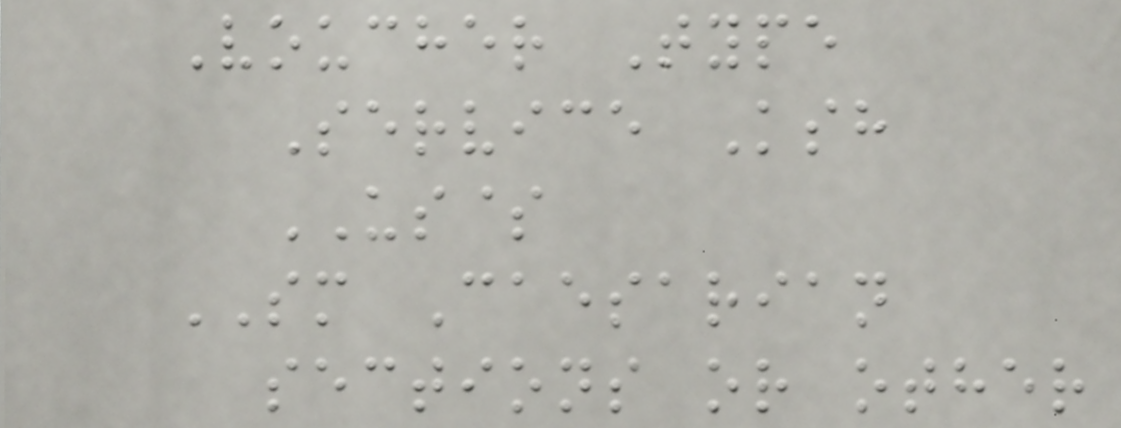Voucher Type
Service Ksh
US$
SM Caesarian
sections or other
